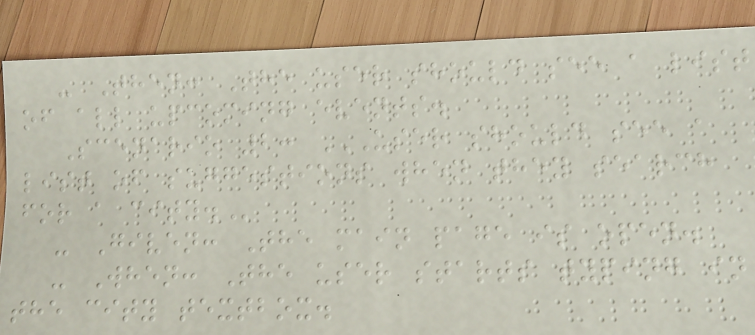- Then: The user should see a list
of all upcoming events.
Scenario 2: USER SHOULD SEE A
LIST OF SUGGESTIONS WHEN THEY SEARCH
FOR A CITY.
- Given: The main page is open.
- When: The user starts typing in
the city textbox.
